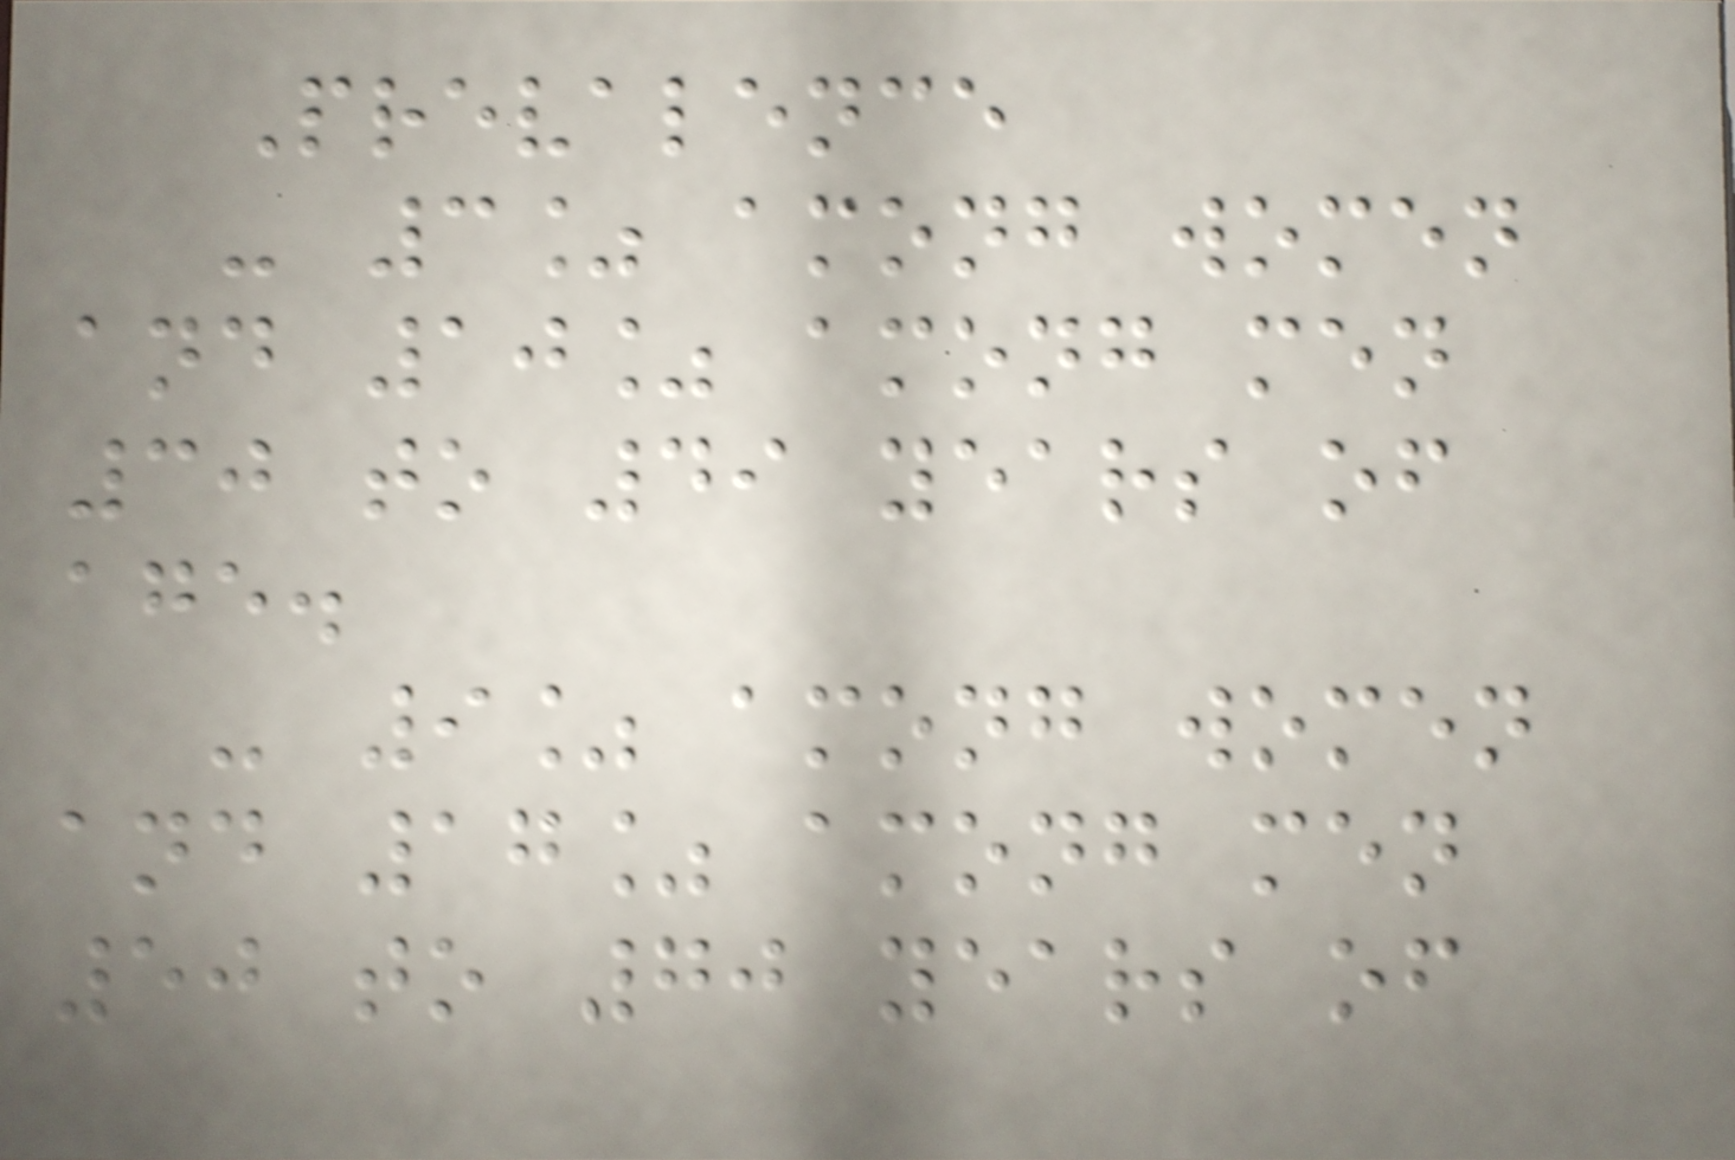Prevalence
- 3% among women
and 10% among men
30 to 49 years of
age.
- 9% among women
and 17% among men
50 to 70 years of
